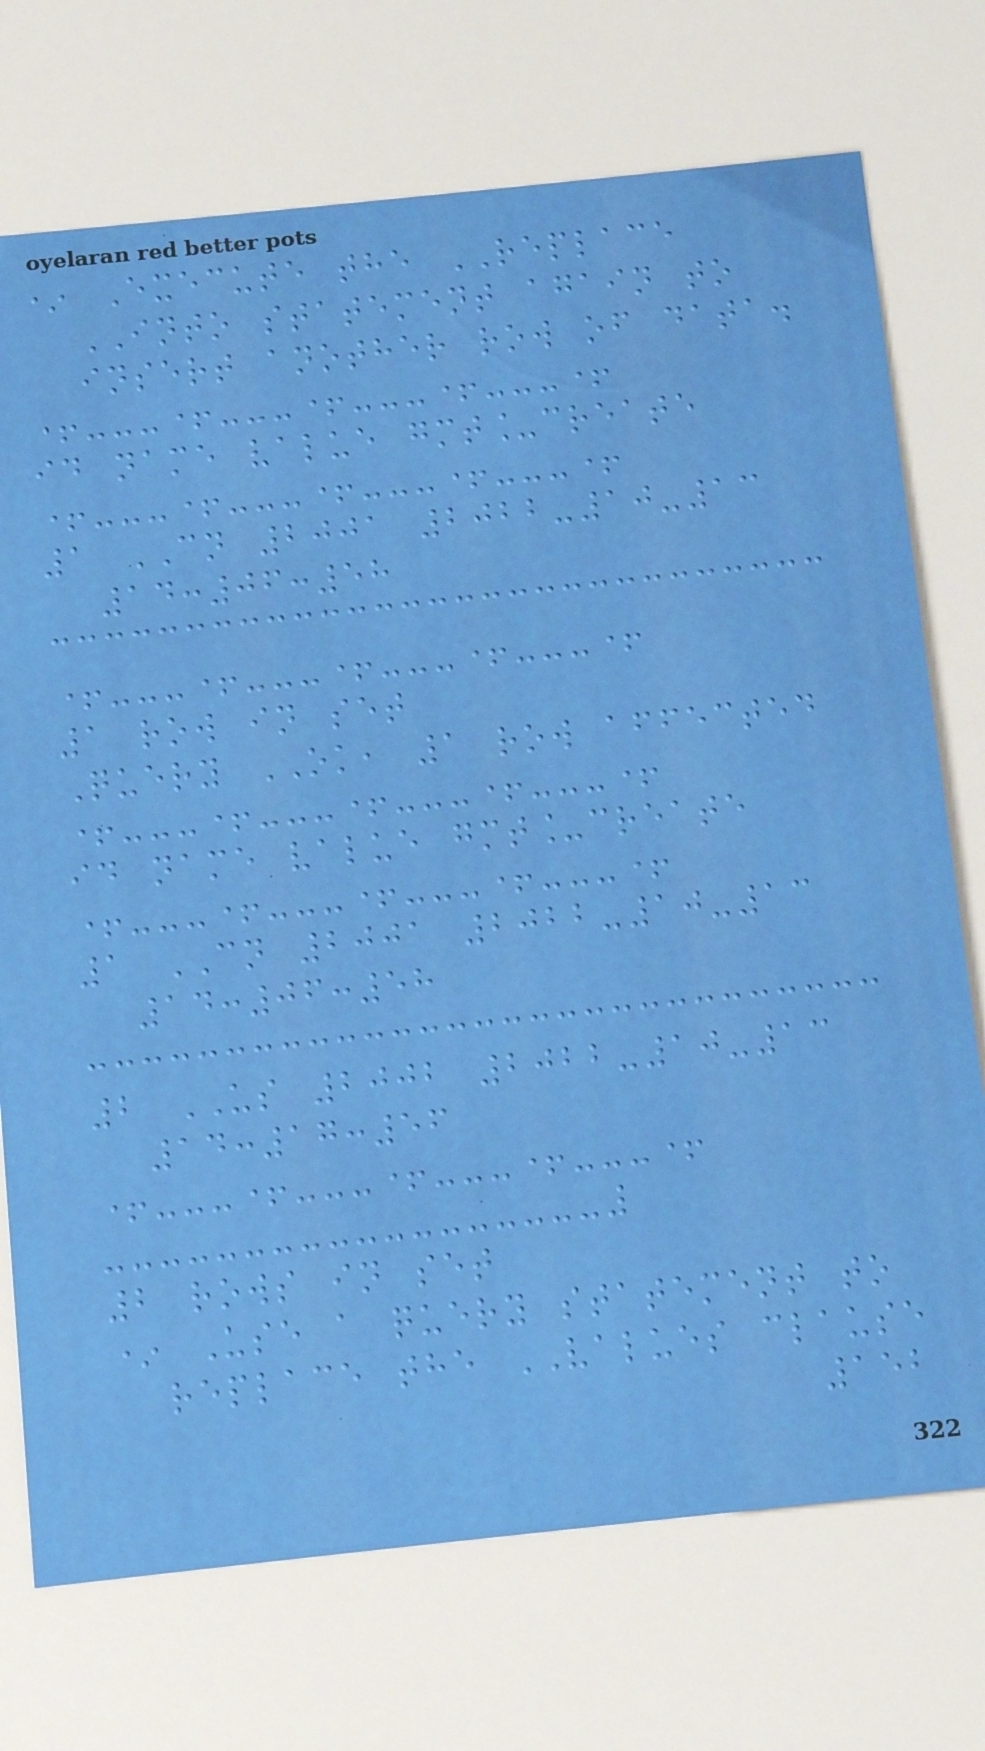* Execute the REPLACE
INTO statement again to
insert another row of data.
+---+---+---+---+
id name value gmt_create
+---+---+---+---+
1 CN 2001 2022-10-13
14:06:58
+---+---+---+---+
1 row in set
Query OK, 1 row affected
+---+---+---+---+
id name value gmt_create
+---+---+---+---+
1 CN 2001 2022-10-13
14:06:58
2 US 2002 2022-10-13
14:17:56
+---+---+---+---+
2 rows in set
* Use a query statement to
replace the VALUES clause
152
